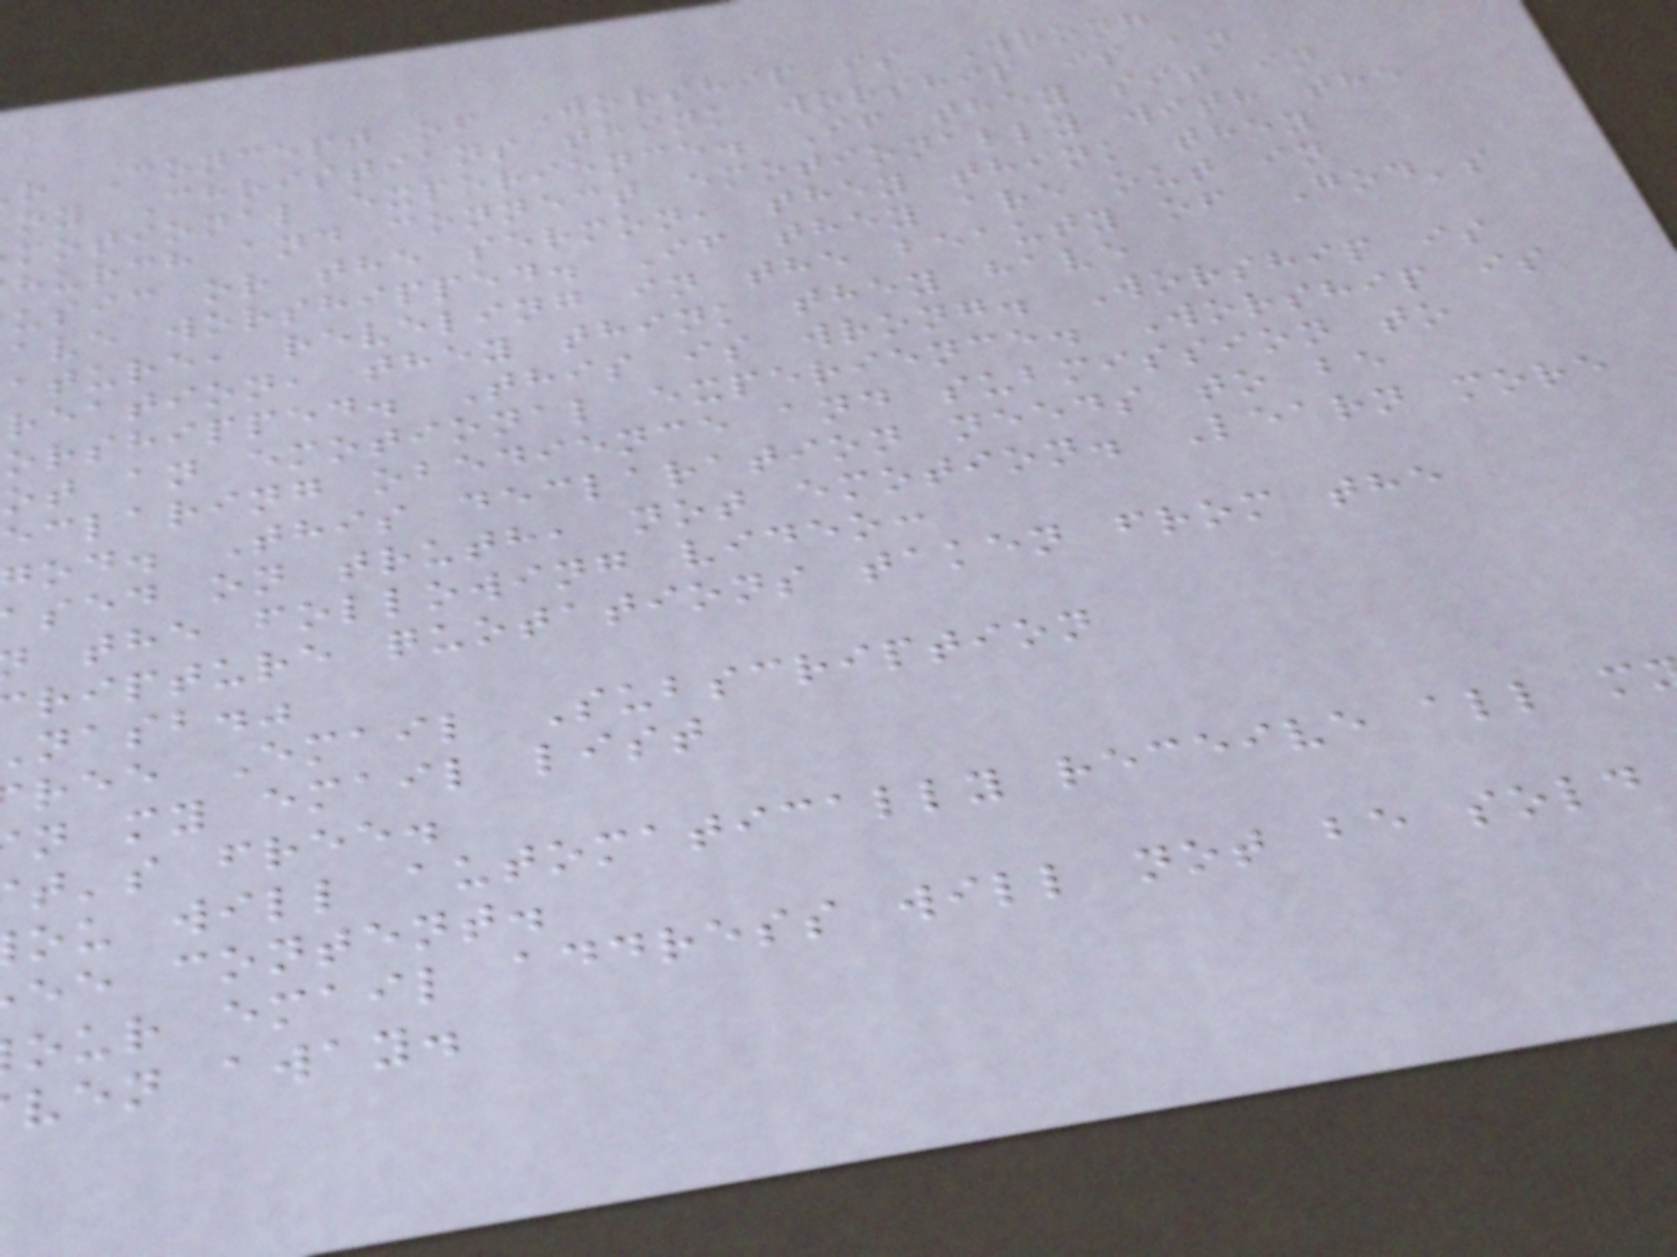r Concept of Worship is Wrong
ny Christians think worship is an
motional experience. If they sit in
hurch and connect emotionally with the
usic or the sermon, they think they
ave worshipped. If they are out in
ature, reveling in the beauty of God's
reation, they think they have
orshipped. This is wrong. Worship is
ot an emotional experience. Worship is
eclaring obedience and submission to
god. This declaration needs to be
sed on truth, not emotion. Learn more
the following video:
ripture quotations taken from the
nasb."
ree Email Subscription
n my email list
t's free.
ou will automatically receive all m
ee content.
our email address will not be sold
ven away.
